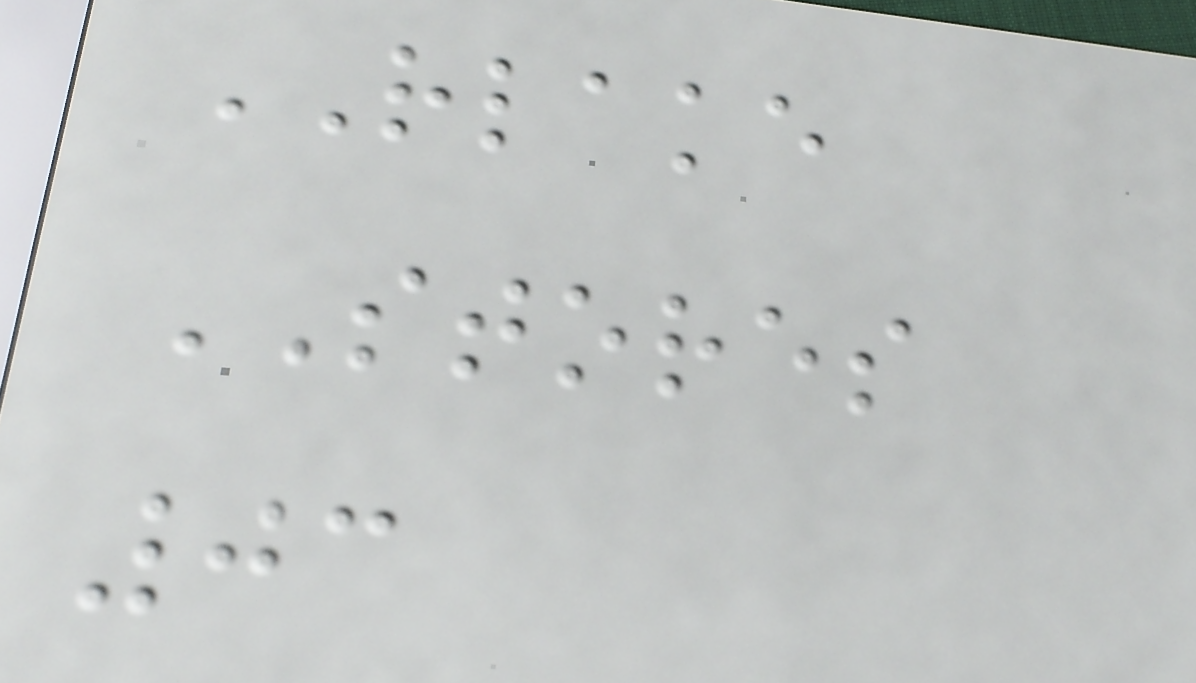RLAKE
STORES
03
